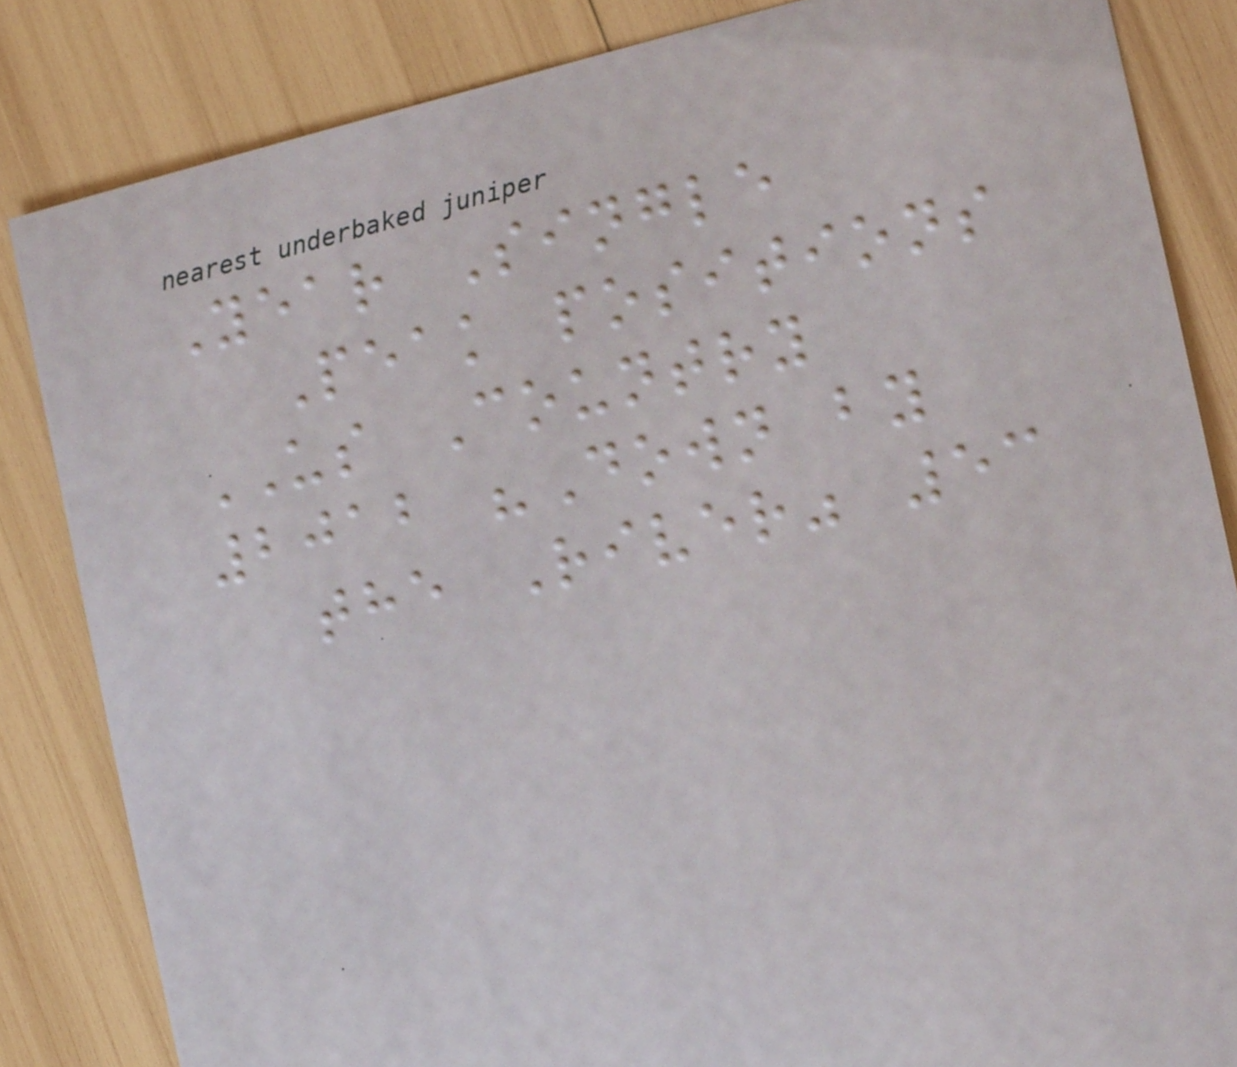Year Single
Peak positions
US Country
2012 "Down by
the River" 53
